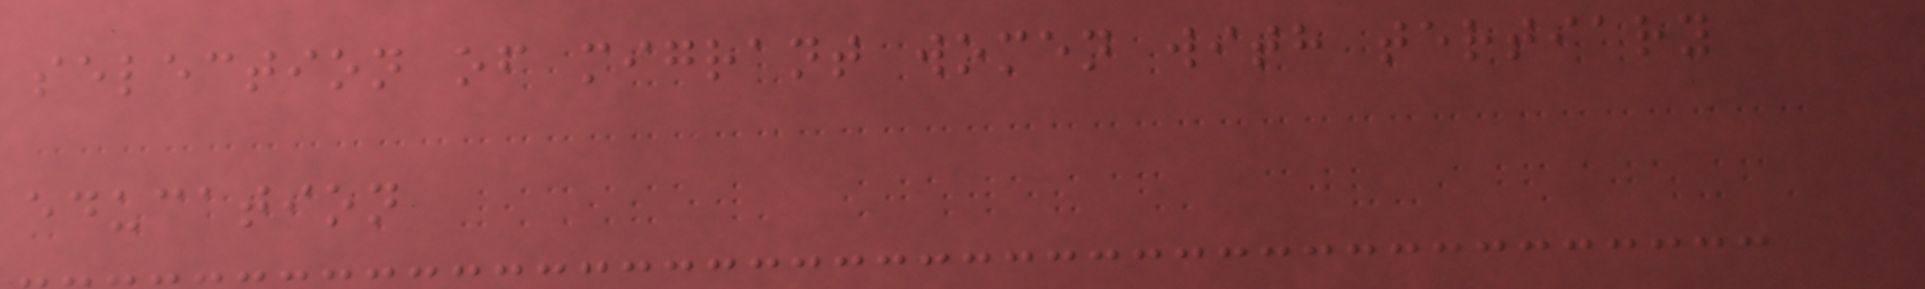selection of migrant women with tertiary
education
